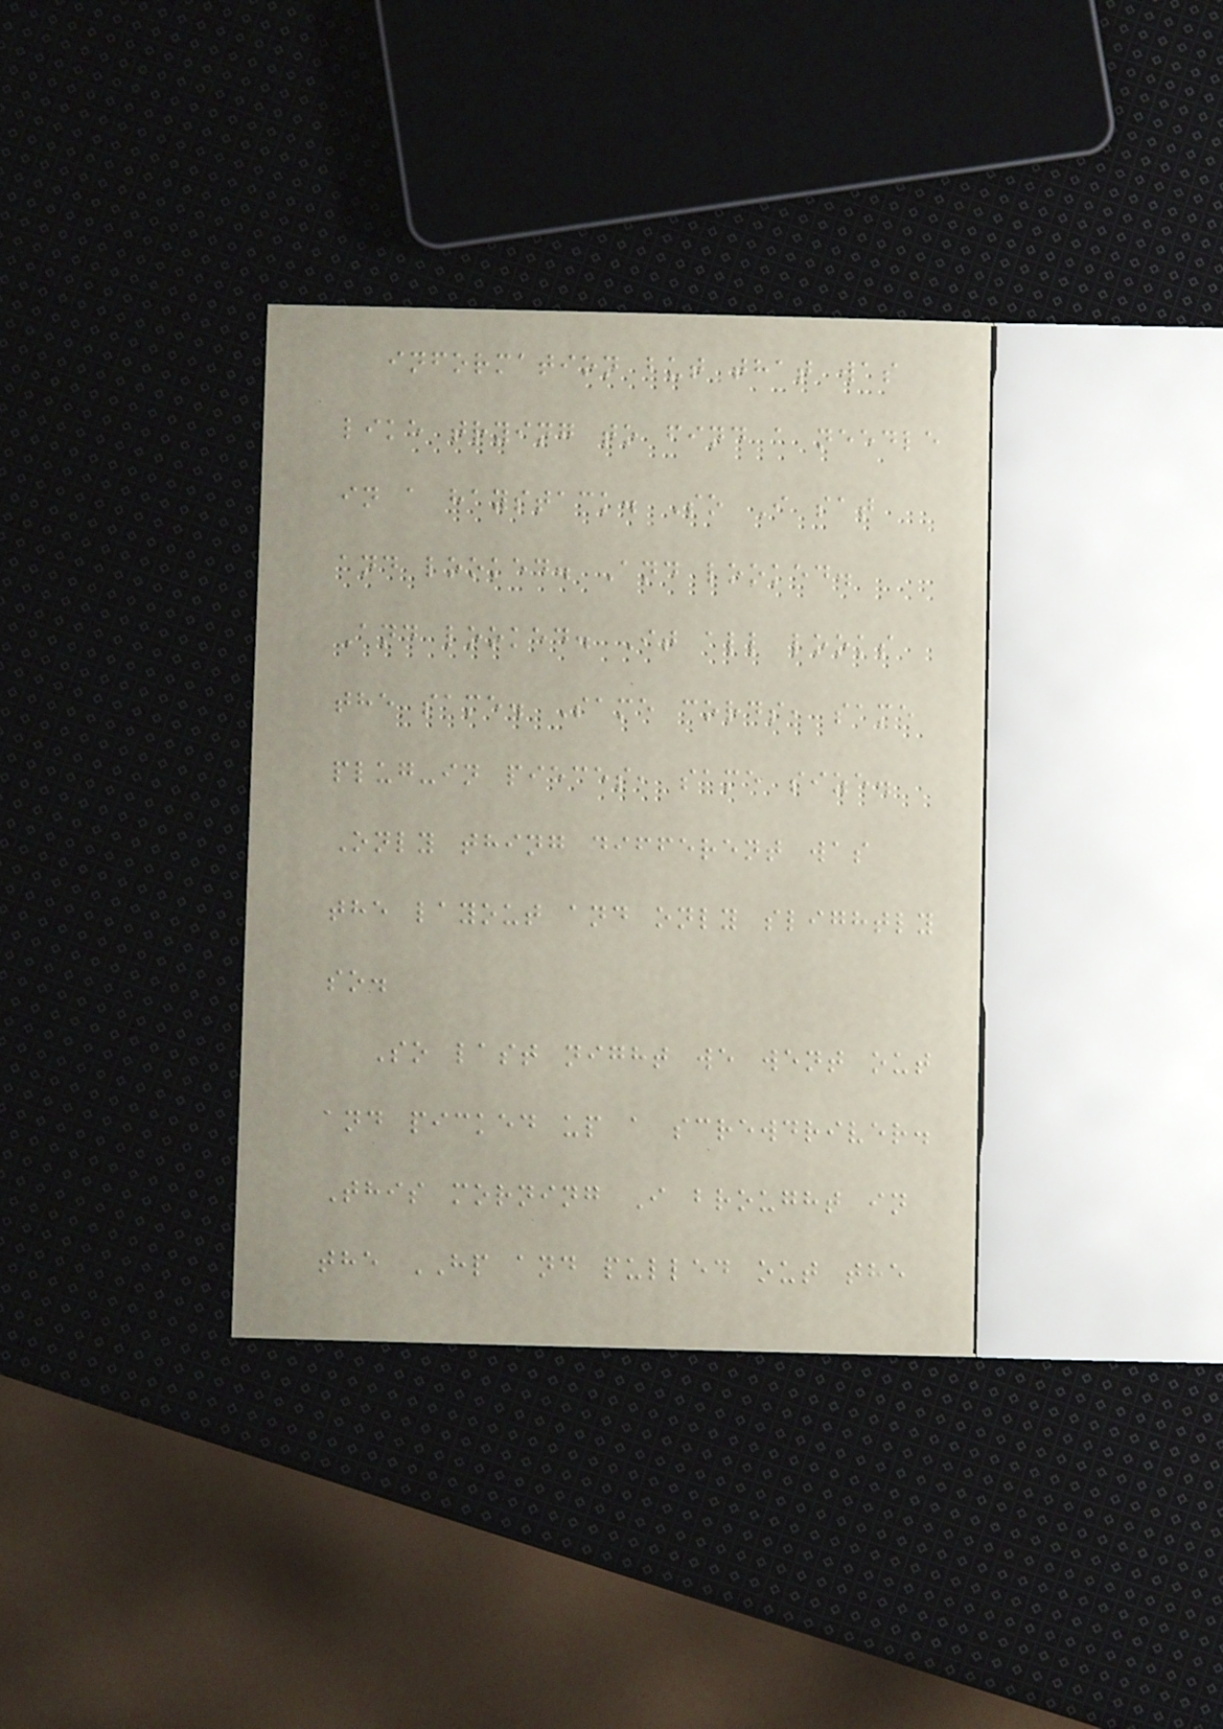information but that was
like trying to find a needle
in a haystack. So I sat
and looked. And looked.
And looked. It all looks
the same. Same cords, same
plug-in pieces, same size.
Only thing different was
the layout and only slightly
so.
So last night we went out
and picked up a screwdriver.
This morning I brought in
the HP and pulled out the
